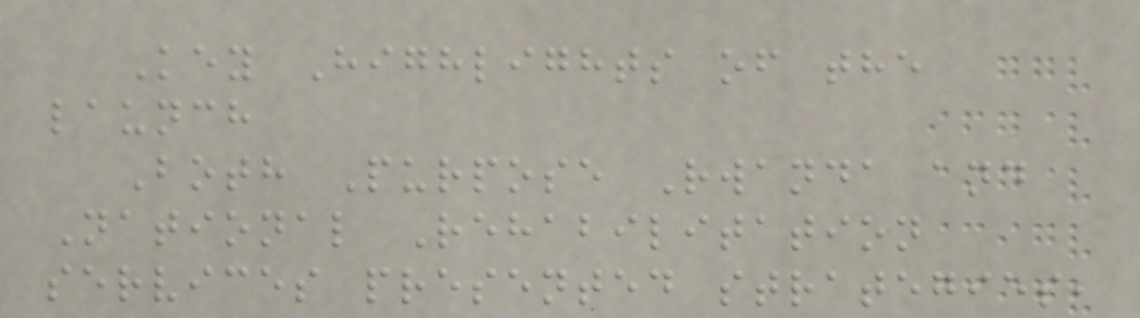Key Highlights of the
launch
Both Purpose Rwanda and
National Rehabilitation
services presented strategies,
